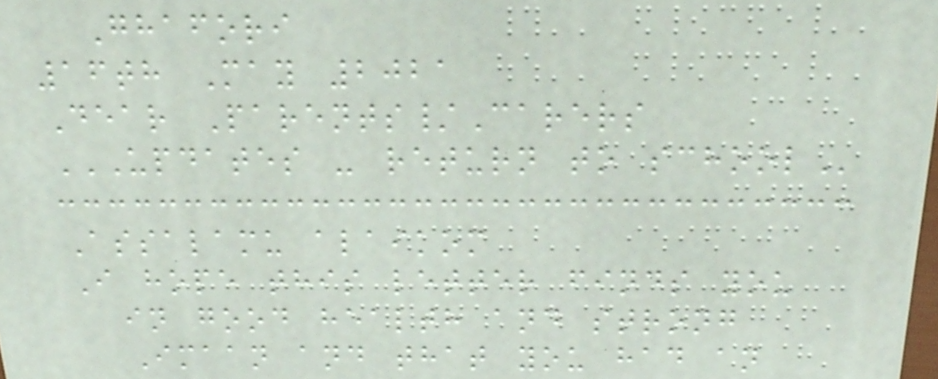Ghafori
16th May 2021
Dear Parents/Carers
UPDATES - RETURN TO SCHOOL
Assalamu alaikom
I hope this letter finds you
in good health and strong
Imaan and that you had an
